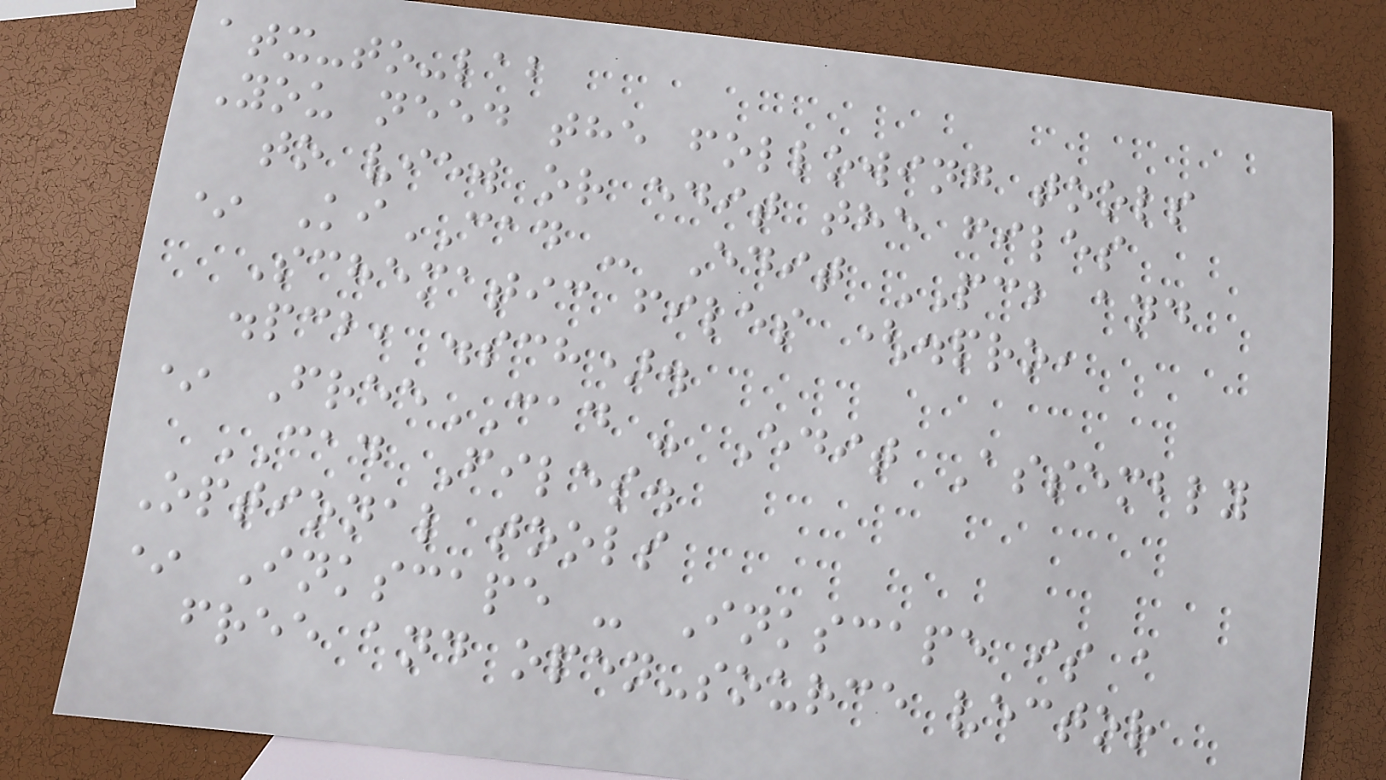atx-to-lab
You need the following tools
to view or edit the files
* KiCAD - Edit PCB and
Schematic files (.pro,
.pcb, .sch).
* FreeCAD - Edit Assembly
CAD Files.
Optional tools
* Inkscape - Inkscape is a
free and open-source vector
